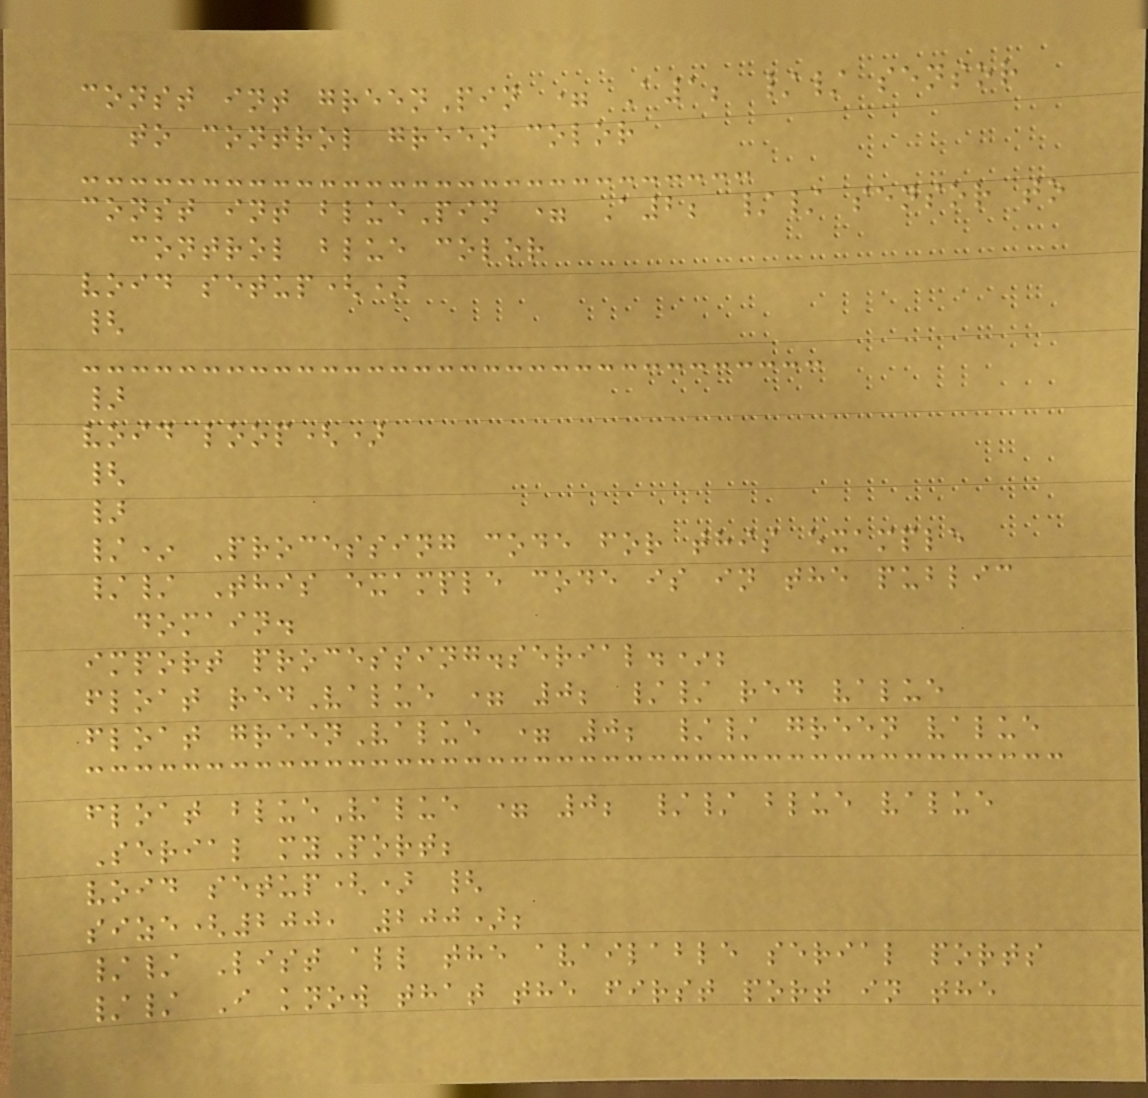const int greenPin = A1; // sensor
to control green color
const int bluePin = A2; // sensor to
control blue color
void setup()
{
}
void loop()
{
}
/* Processing code for this example
// This example code is in the public
domain.
import processing.serial.*;
float redValue = 0; // red value
float greenValue = 0; // green value
float blueValue = 0; // blue value
Serial myPort;
void setup() {
size(200, 200);
// List all the available serial ports
// I know that the first port in the
